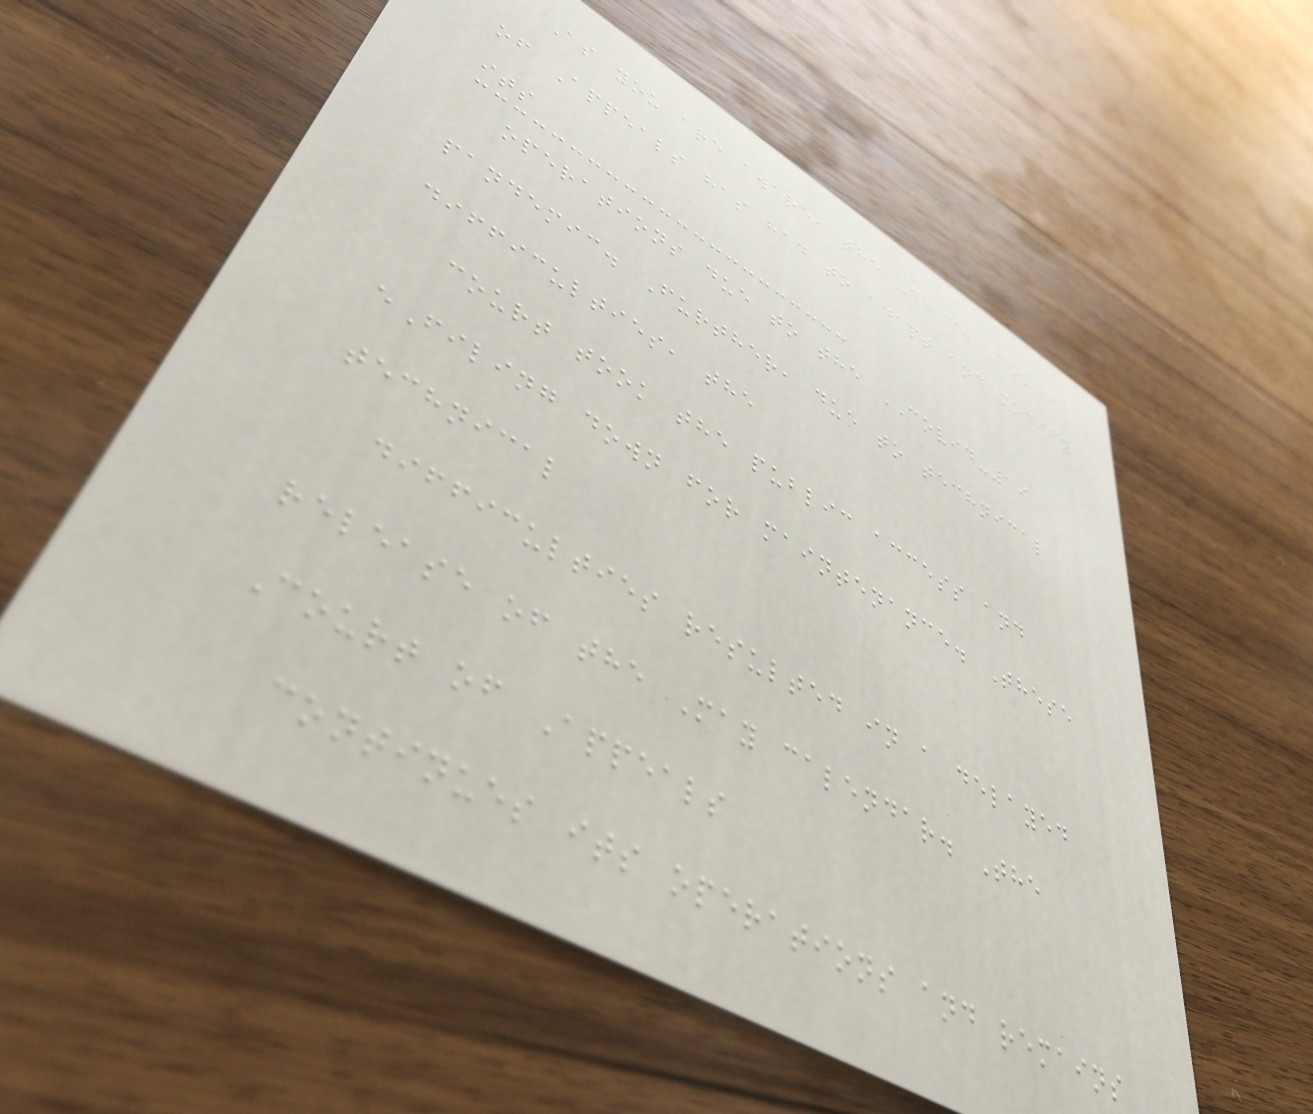As you are aware, the D.C. Court
of Appeals has had to adapt and modify
its
operations due to the COVID-19
pandemic. Further, due to technical
difficulties, the
court took the public access and
eFiling down for maintenance. These
technical
difficulties resulted in a delayed
release of the May calendar. The
Court of Appeals
continues its operations and remains
